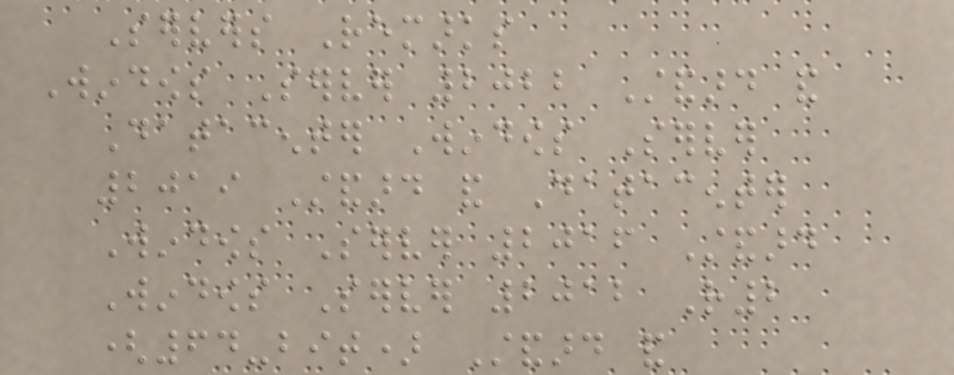Servers Remarks
Windows Server 2022 Standard and
Datacenter Windows Server
2019 Standard and Datacenter
Windows Server 2016 Standard
Windows Server 2012 R2
(64-bit) Standard and
